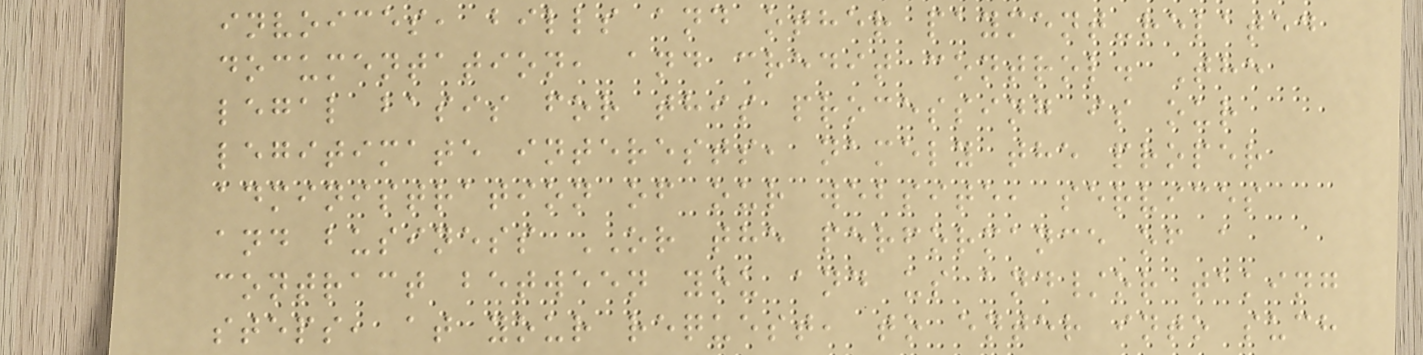invoices, bills and other payment-related
documentation, and credit control. The
legal basis for this processing is our
legitimate interests, namely the proper
administration of our website, services
and business OR the performance of a
contract between you and us and/or taking
steps, at your request, to enter into such
